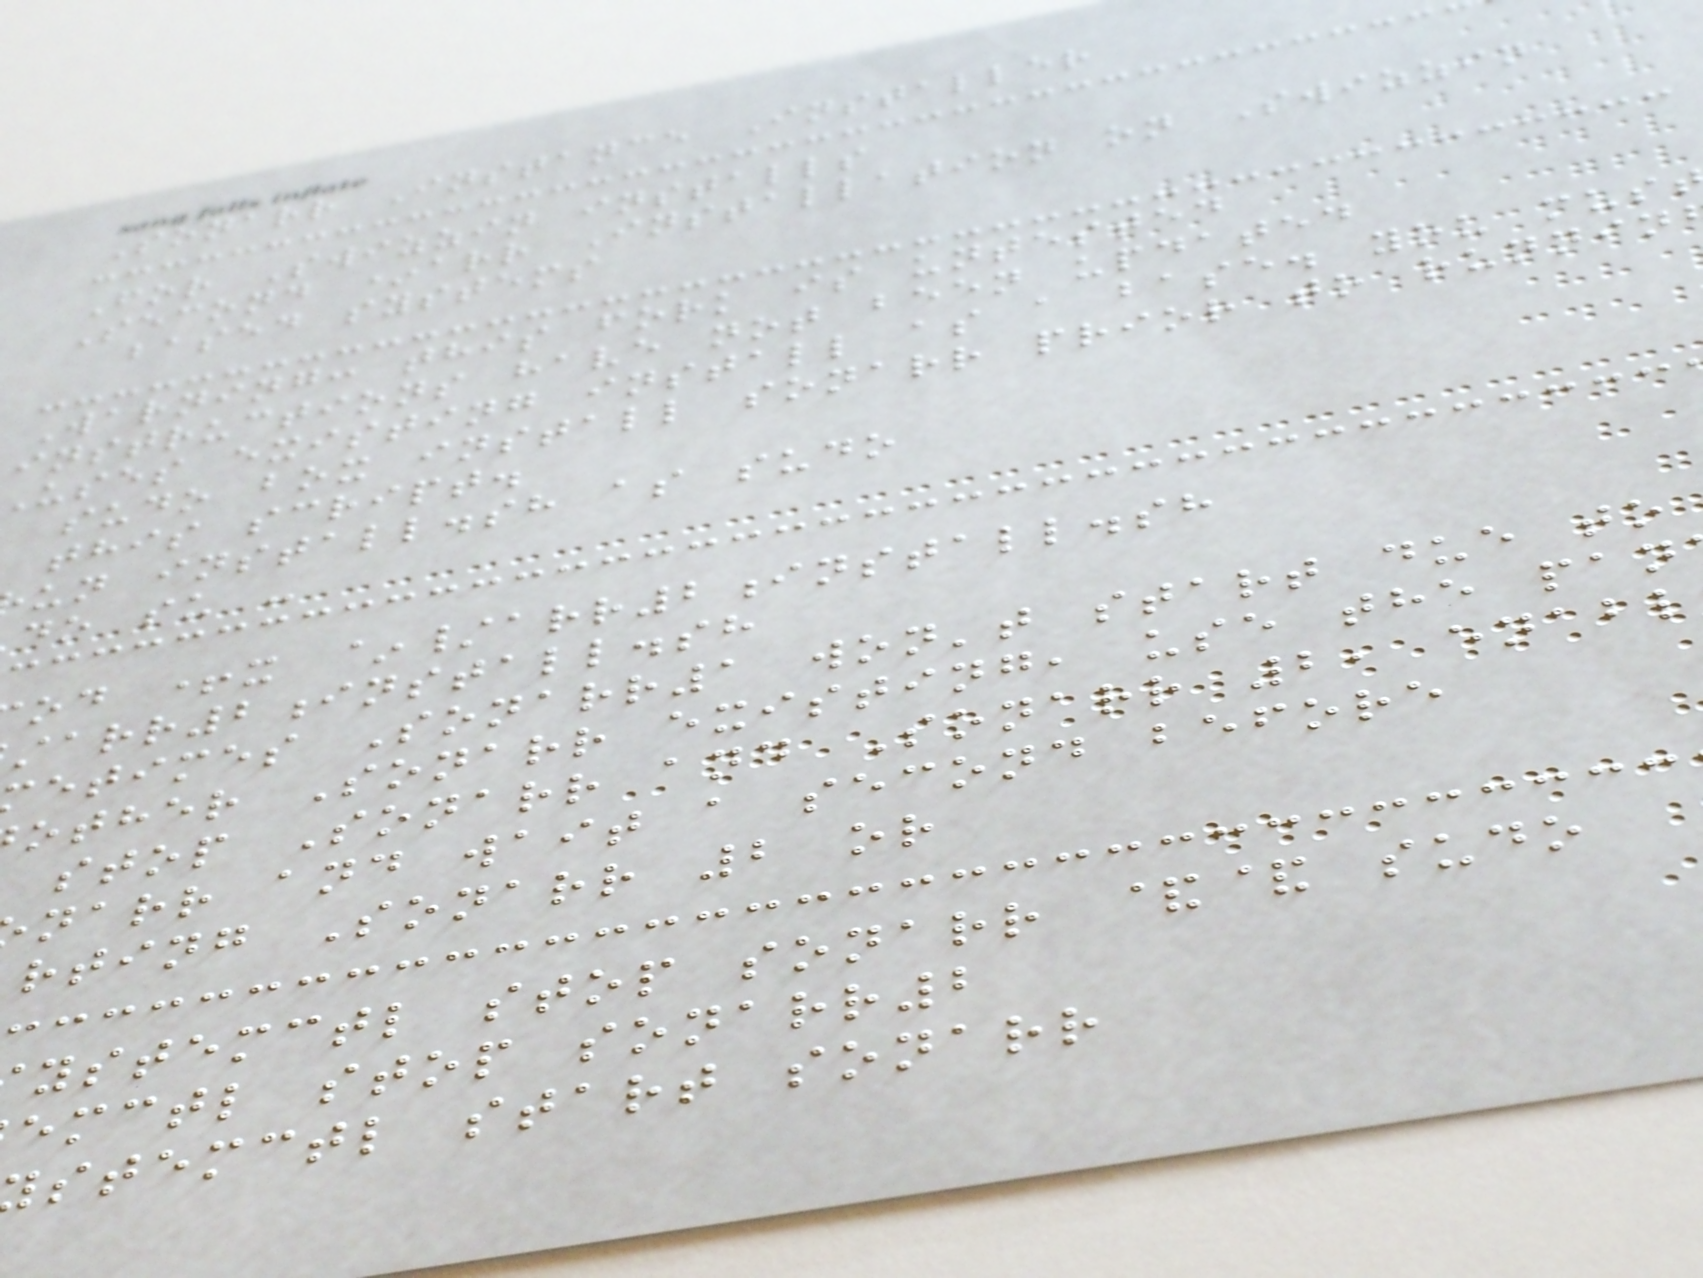Sonarr Instance Installer
For Swizzin installs
Second *arr Installation on Swizzin
based systems
Warning: this fork is untested
instructions have not been updated
uses existing install as a base. you mus
sudo box install sonarr prior to runnin
this script.
un install.sh as sudo
do su -
od +x ~/arr2install.sh
arr2install.sh
etimes Sonarr1 won't start due to
other Sonarr existing, use the pan
stop Sonarr and Sonarr 2, enabl
narr and wait a second before
rting Sonarr 2 or
ystemctl stop sonarr && sudo
emctl stop sonarr2
stemctl start sonarr
